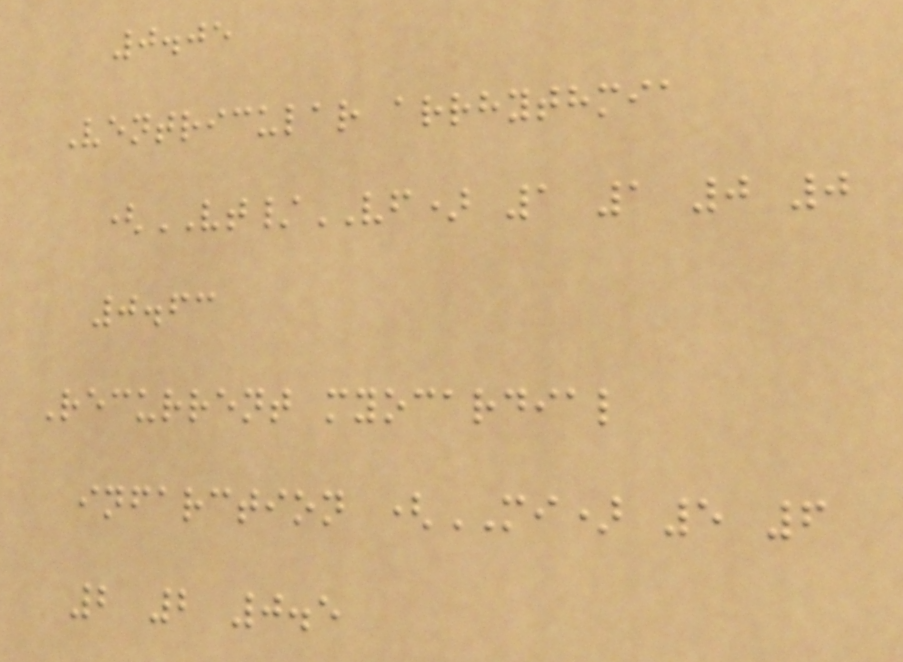0.05
Ventricular arrhythmia
(VT/VF) 1 1 0 0
0.63
Recurrent myocardial
infarction (MI) 5 6
2 2 0.5
